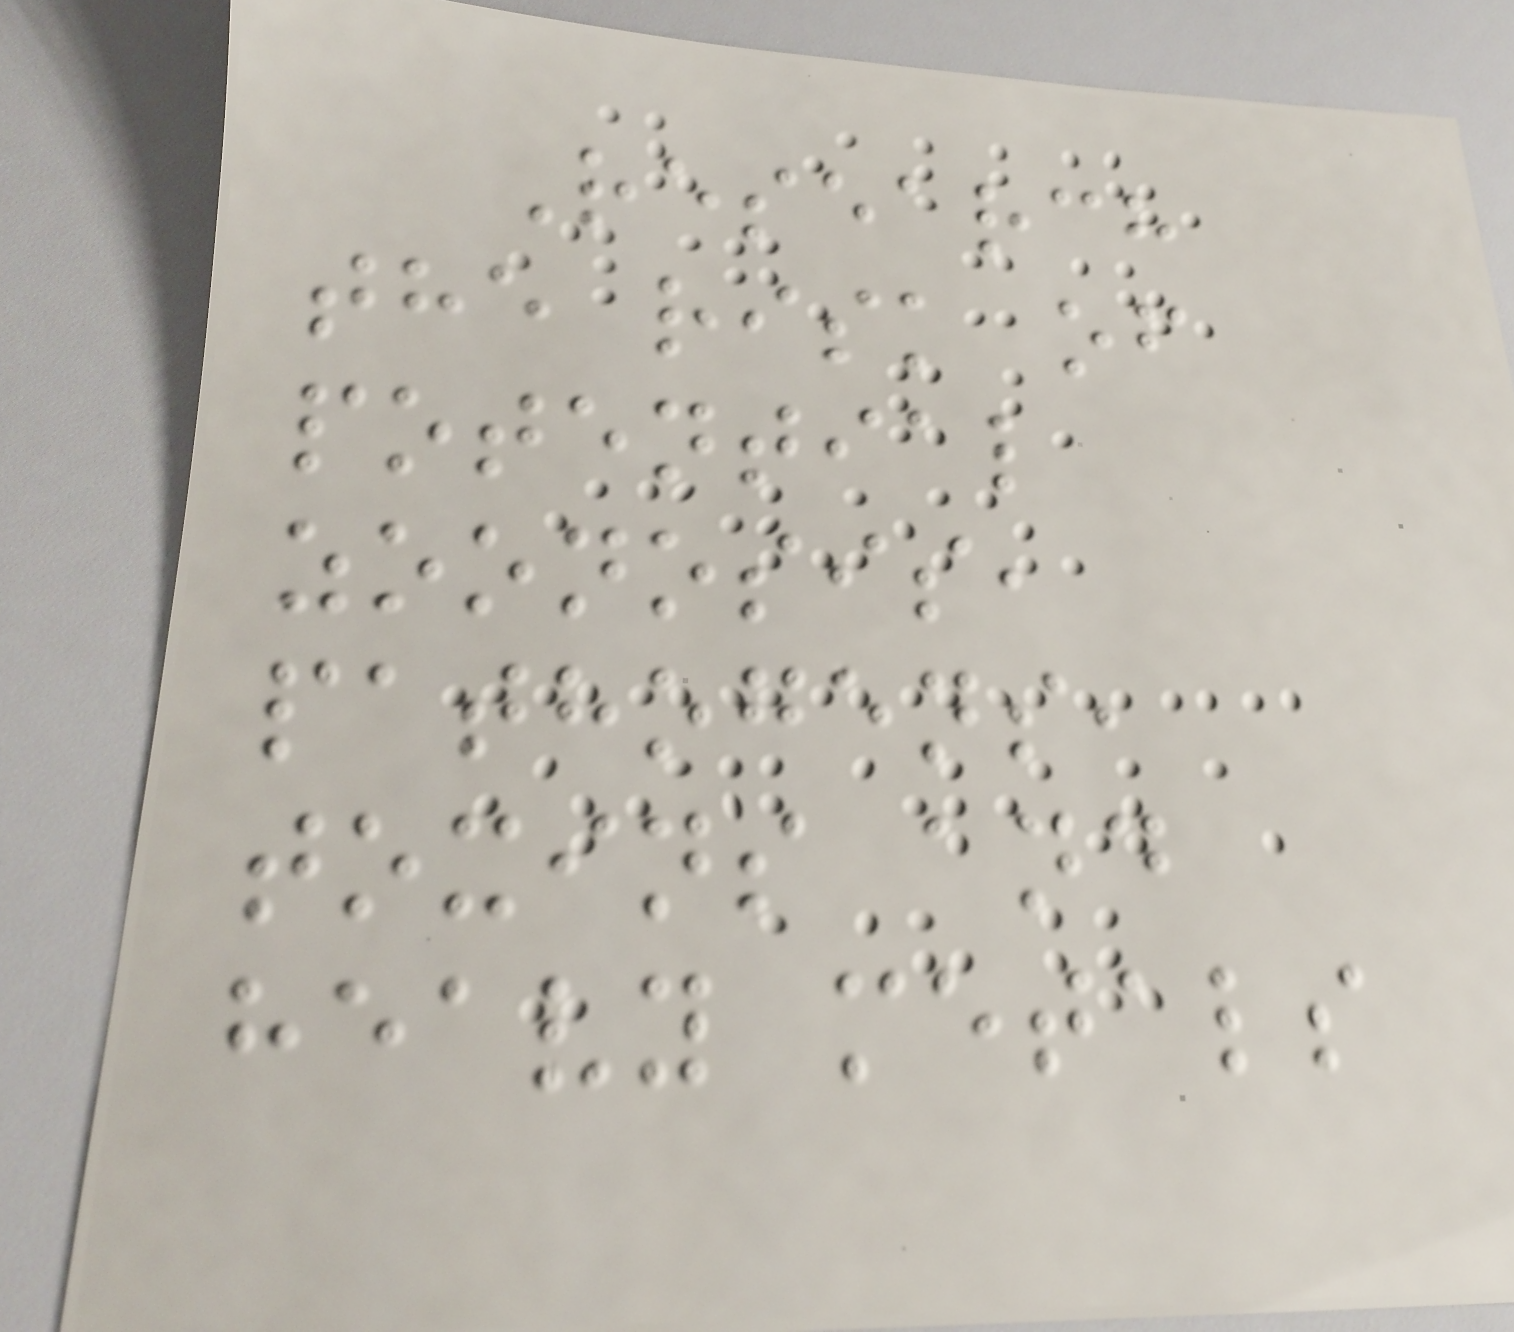Research
the risk of
potential
zoonosis,
pathogens,
toxins and
heavy metals
